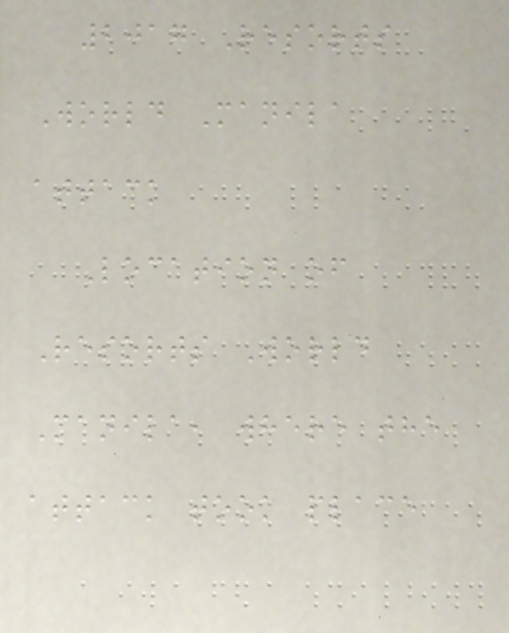2017 Resorts
World Manila
attack
Location of
Resorts World
Manila, where the
attack took place
